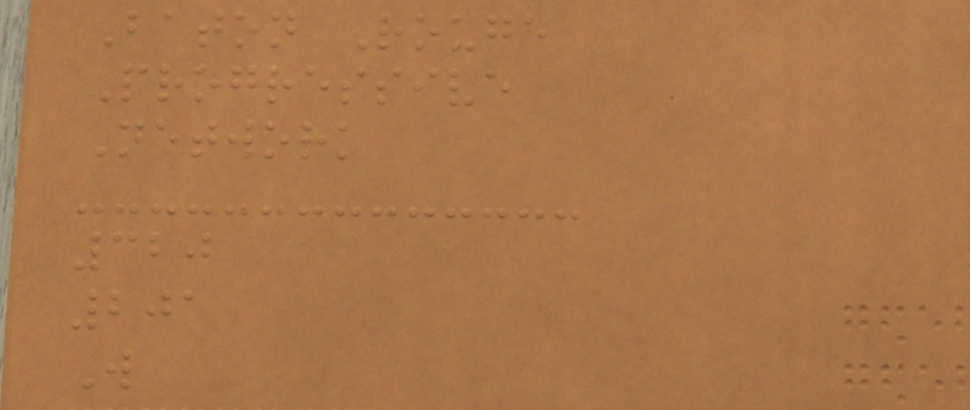Baton Rouge
Progressive
Network
320
201
W
